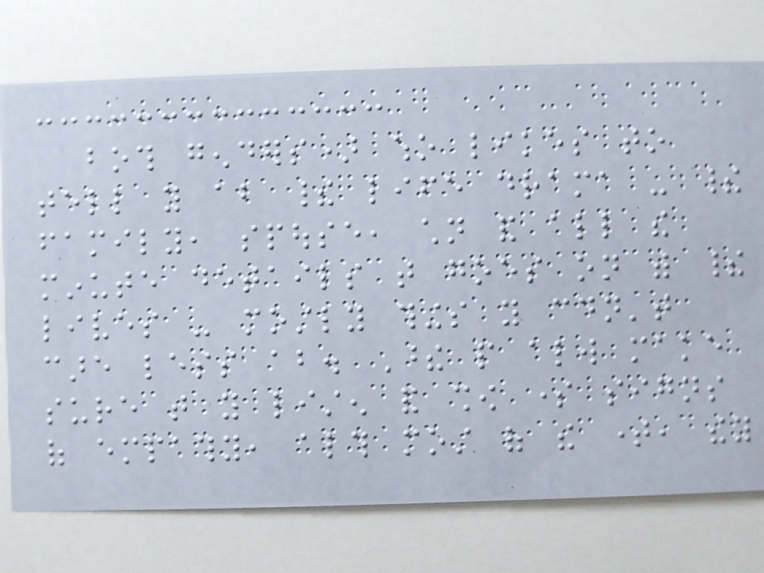both genders) who likes to
tell you about their life drama - their
family, spouse, children and all the
minute details that goes on with their
lives - mostly things you couldn't
care less about. These people always make
sure that you listen and show some signs
of empathy, although most of the time, they
